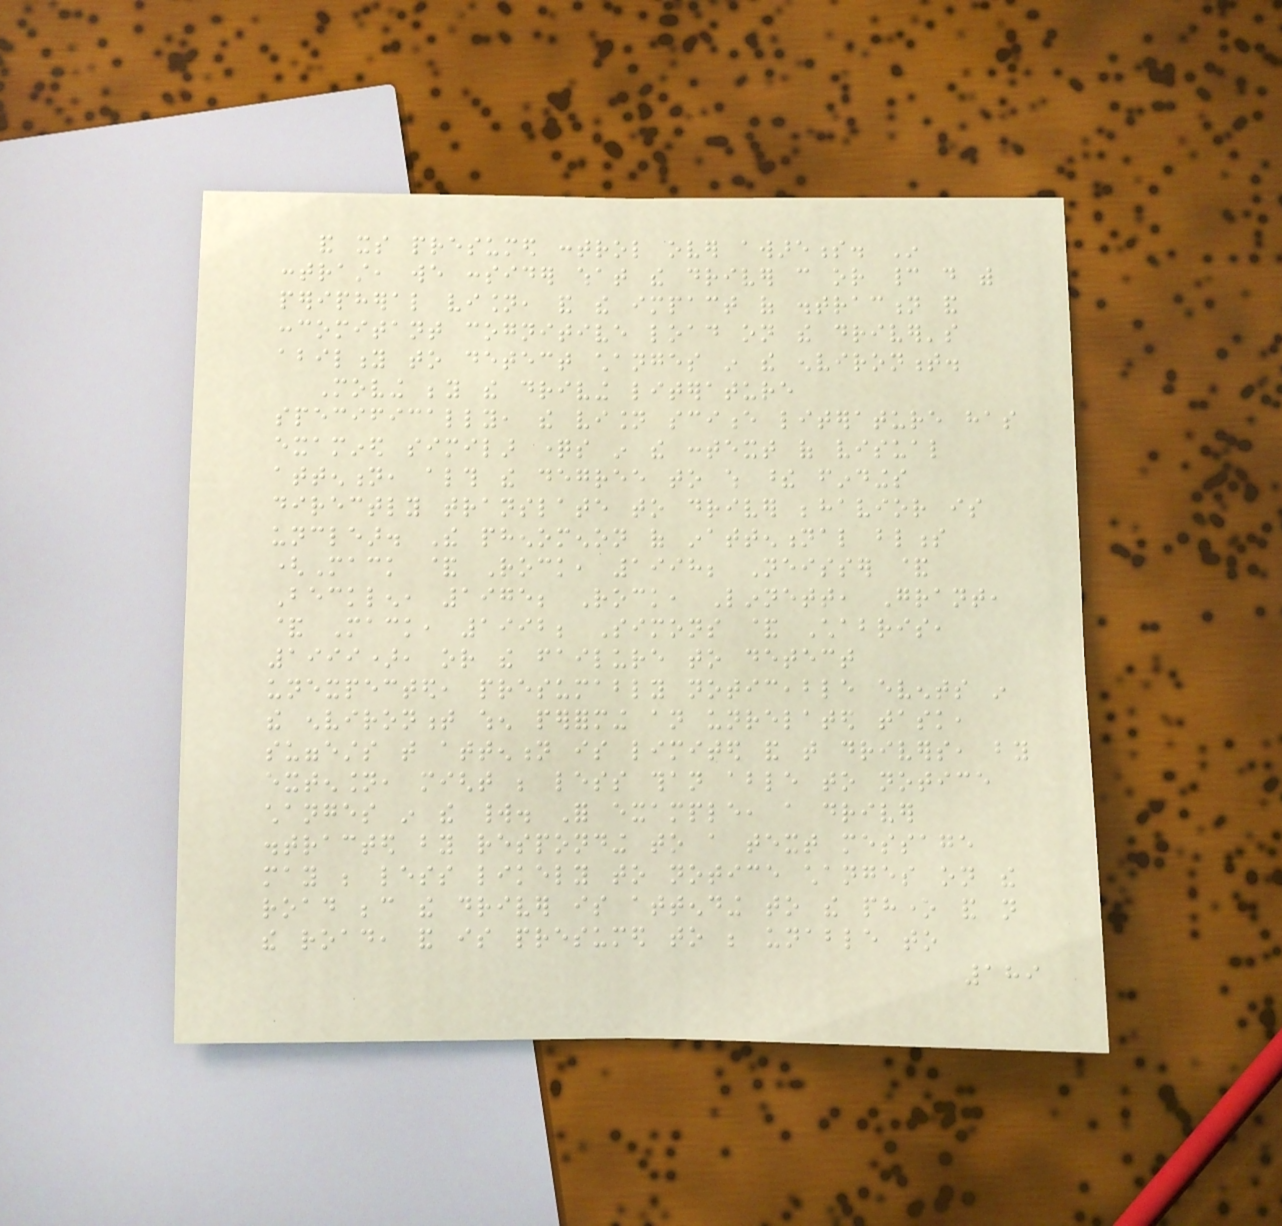and its presumed control over awareness. In
contrast, we consider what the driver can or cannot do with
peripheral vision, and the impact of distraction and
concomitant cognitive load on the driver's
ability to detect changes in the environment.
Moving beyond the driving literature
specifically, the vision science literature has
examined similar questions in the context of visual
attention, although the degree to which these findings
directly translate to driver behavior is
unclear. The phenomenon of inattentional blindness
(Mack & Rock, 1998; Neisser &
Becklen, 1975; Rock, Linnett, Grant,
& Mack, 1992; Simons & Chabris,
1999), or the failure to detect
unexpected, presumably noticeable events in
the environment when performing an unrelated task,
suggests that attention is limited and that drivers, by
extension, might be less than able to notice
changes in the world. For example, a driver
distracted by responding to a text message
may be less likely to notice changes on the
road because the driver is attending to the phone and not
the road, and is presumed to be unable to
189
